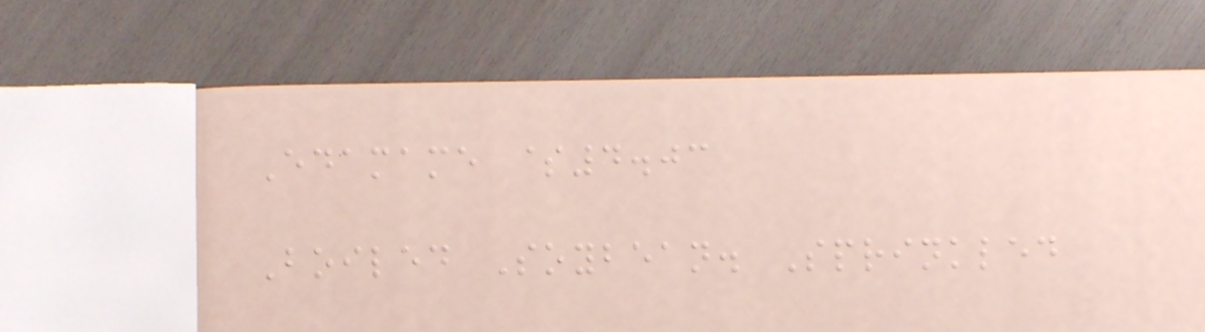Edamame $4.03
Boiled Soybean. Sprinkled
